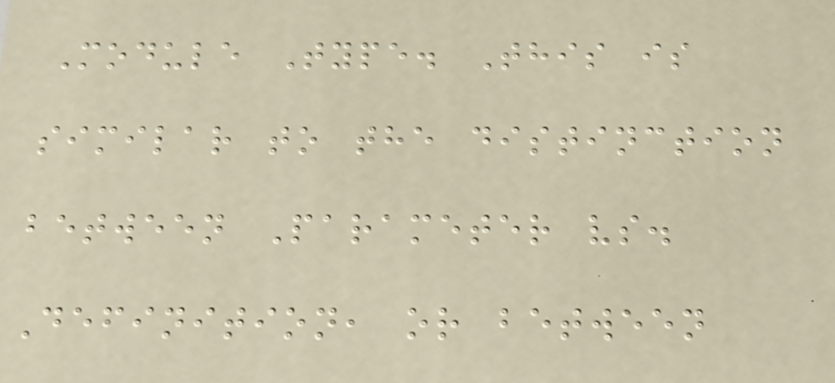Module Type. This is
similar to the distinction
between Parameter vs.
Definition, or between
